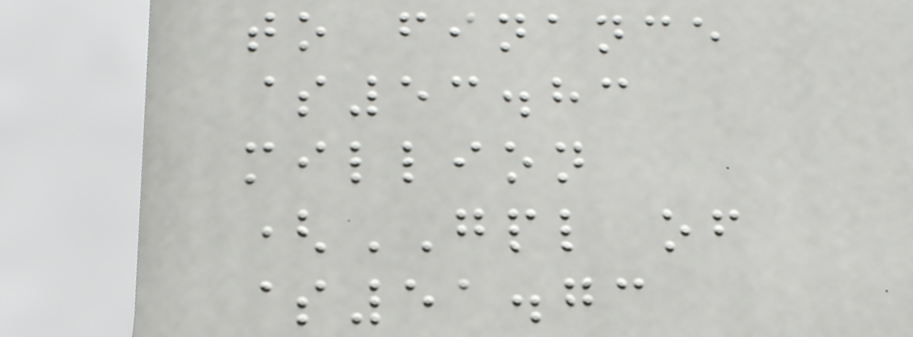to finance
$53.83
million
(GPL of
$51.73
